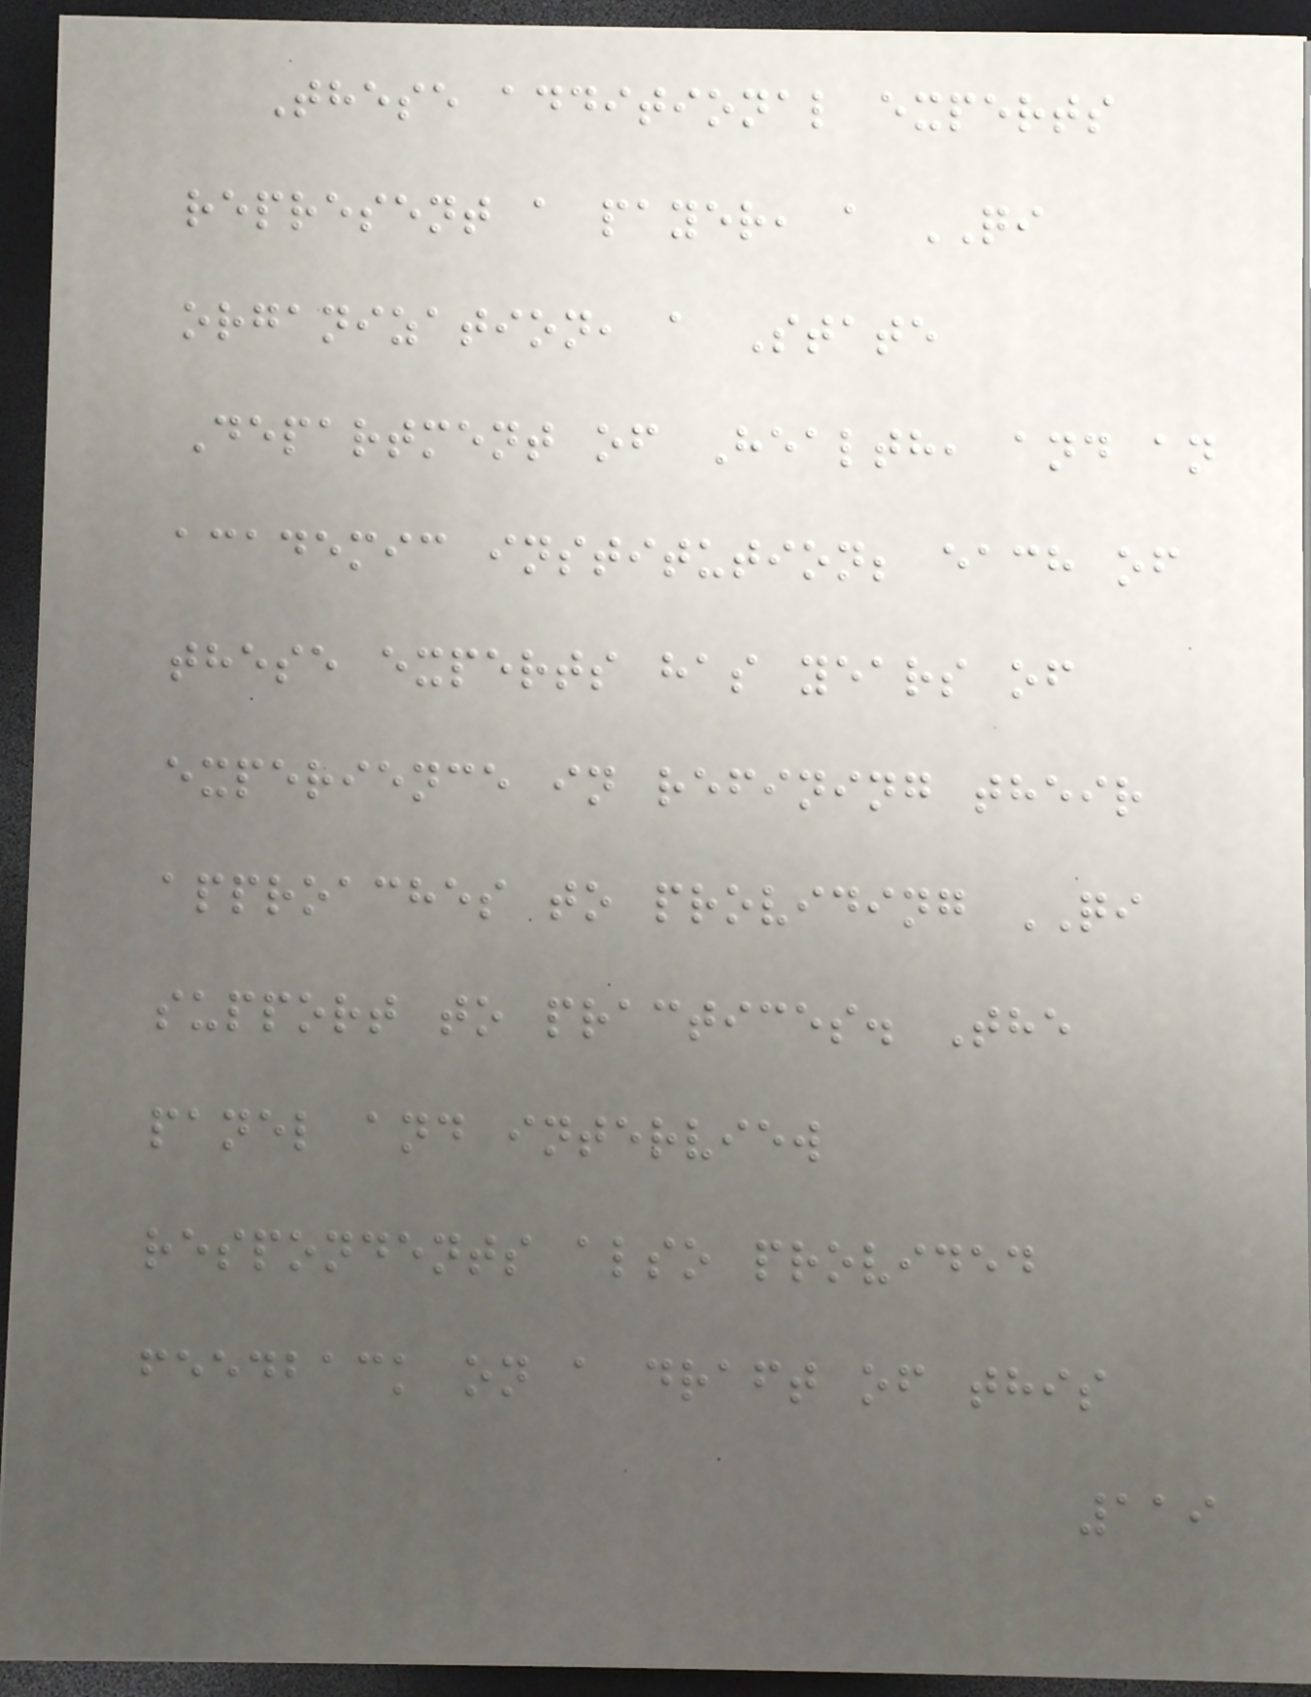These additional experts
represent a payer, a QI
organization, a State
Department of Health, and an
academic institution; each of
these experts has years of
experience in refining their
approaches to providing QI
support to practices. The
panel and interview
respondents also provided
feedback on a draft of this
119
